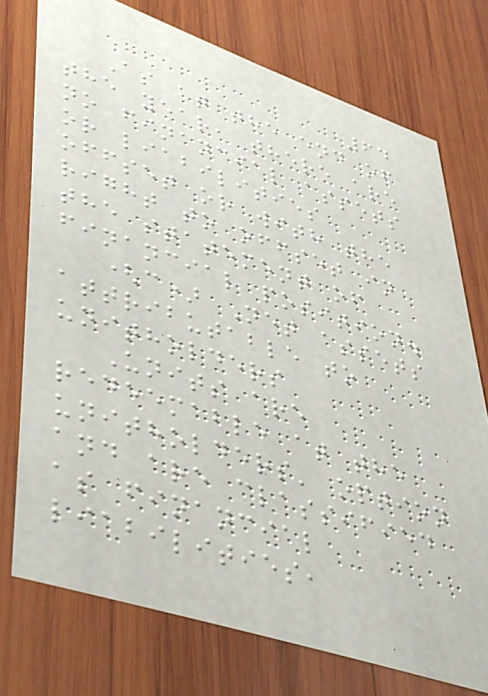64
As at the end of
the year, there are
no financial assets
or liabilities
offset or with the
right to offset in
the statement of
financial position.
(c) Net assets
attributable to
unitholders
Units are
redeemable at the
unitholders' option
and are classified
as financial
liabilities,
